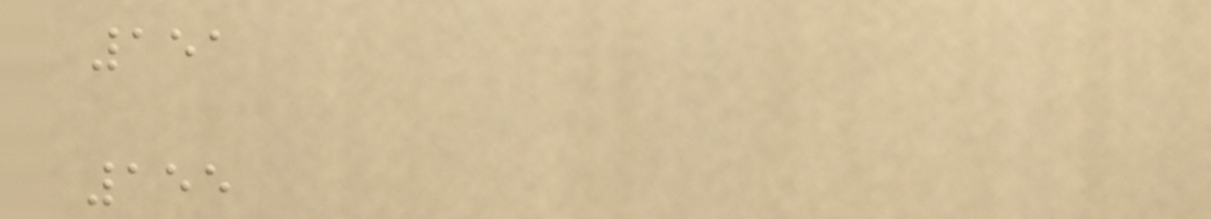151
155
